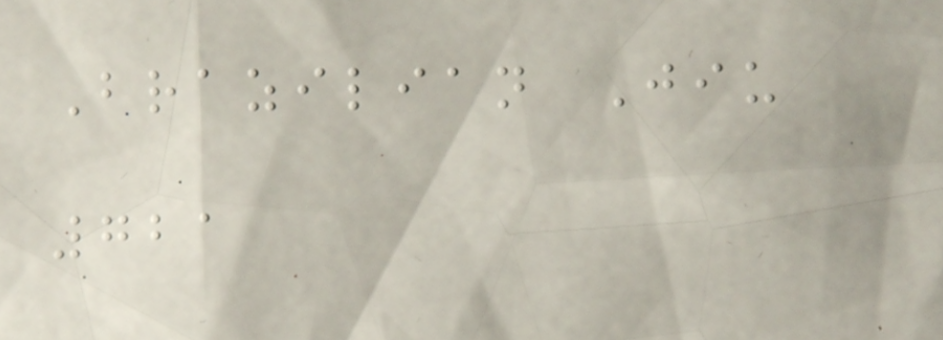Brazilian Jiu
721
